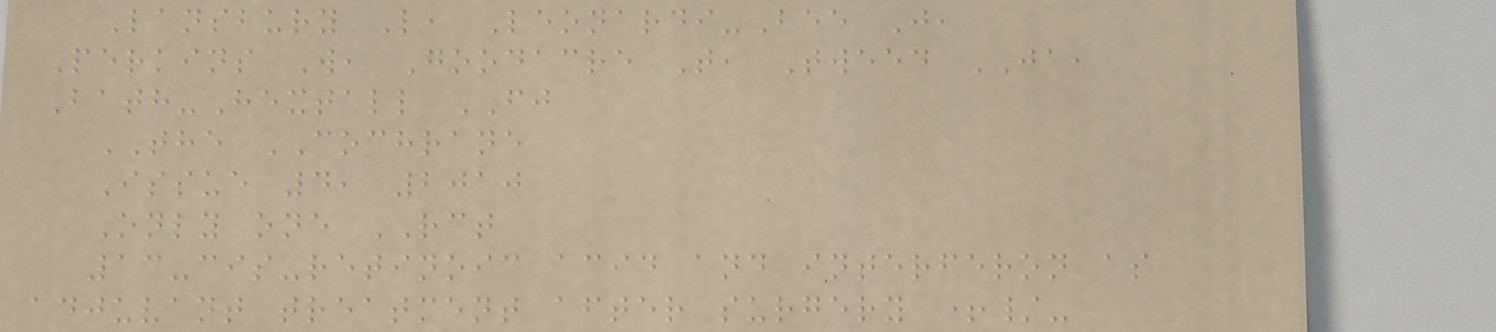Lansbury L, Leonardi-Bee J,
Perkins W, Goodacre T, Tweed JA,
Bath-Hextall FJ
THE COCHRANE
Issue 4, 2010
Only one RCT
13-cis-retinoic acid and interferon as
adjuvant treatment after surgery +/-
